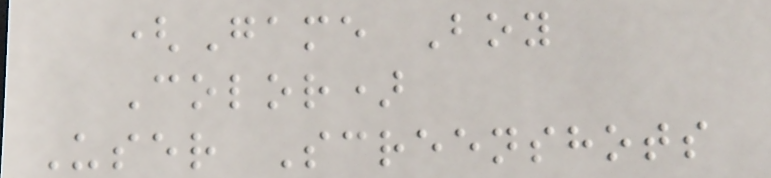(Game Boy
Color)
User Screenshots
